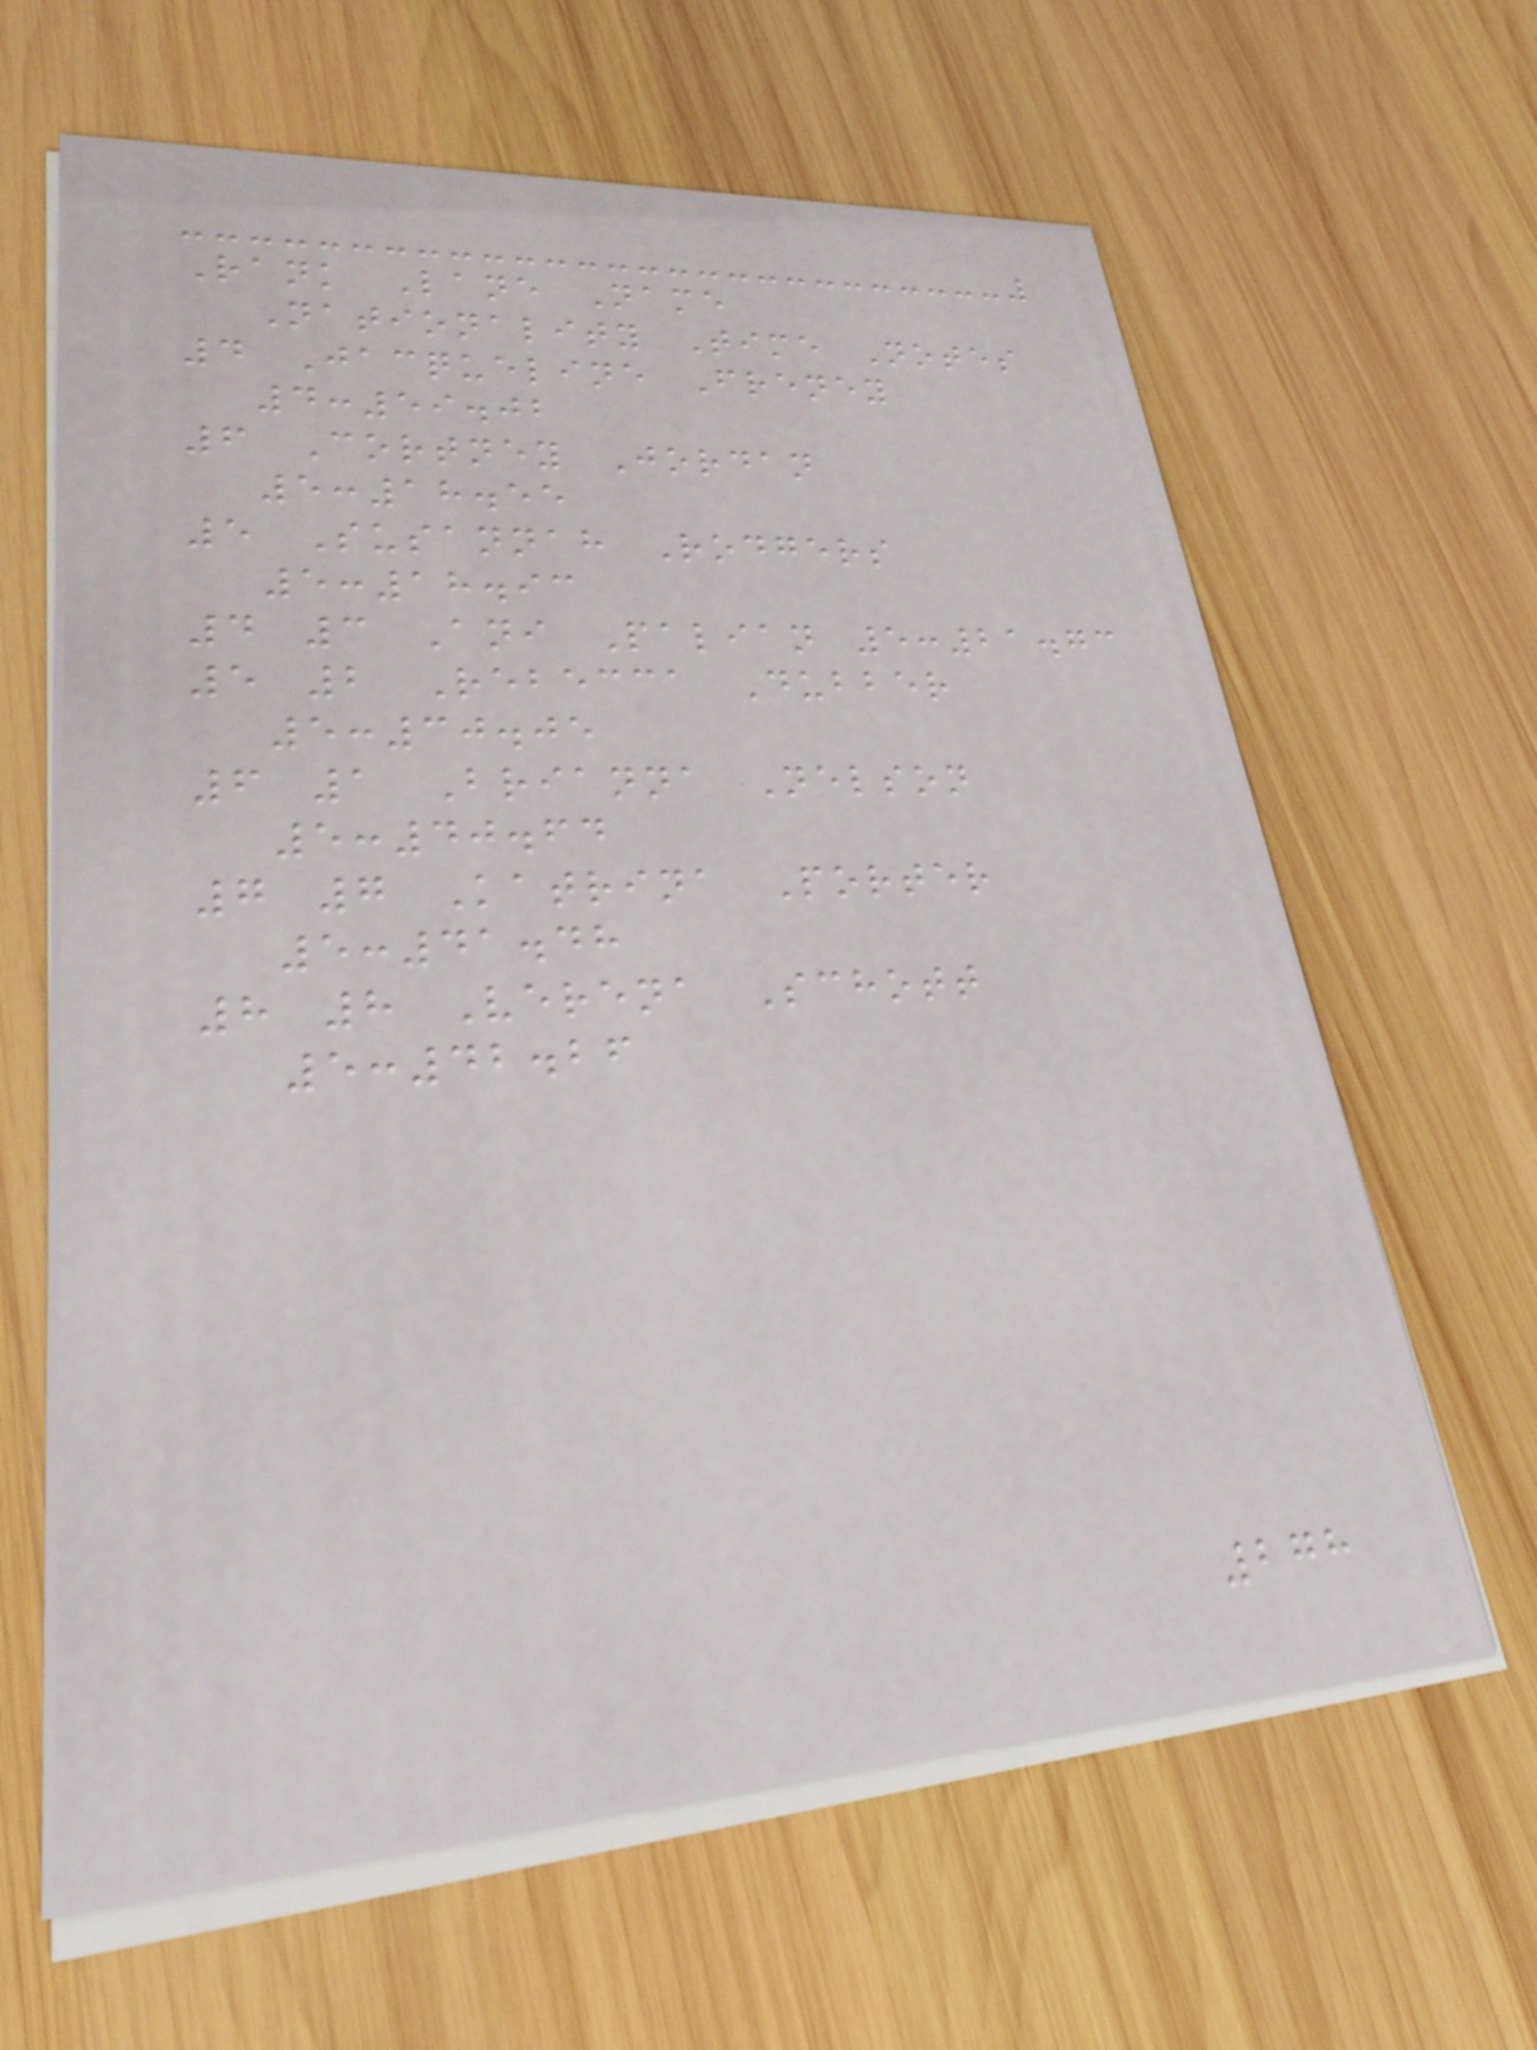Rank Lane Name
Nationality Time Notes
4 Jacqueline Freney
4:59.02
6 Cortney Jordan
5:18.55
5 Susannah Rodgers
5:18.93
4 3 Ani Palian 5:21.73
5 2 Rebecca Dubber
5:30.05
6 1 Brianna Nelson
5:40.64
7 7 Katrina Porter
5:41.48
8 8 Verena Schott
5:42.26
278
